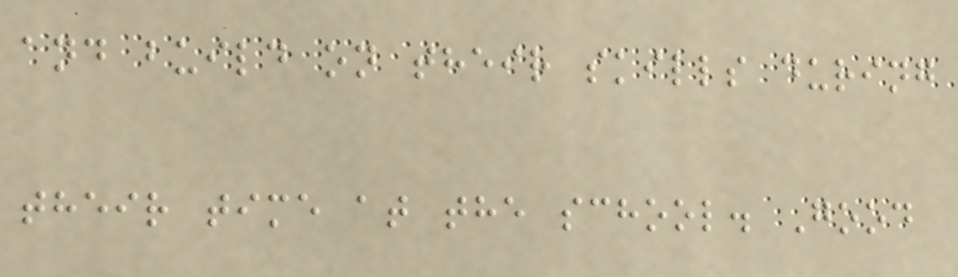and build on their skills during
their time at the school. Good
